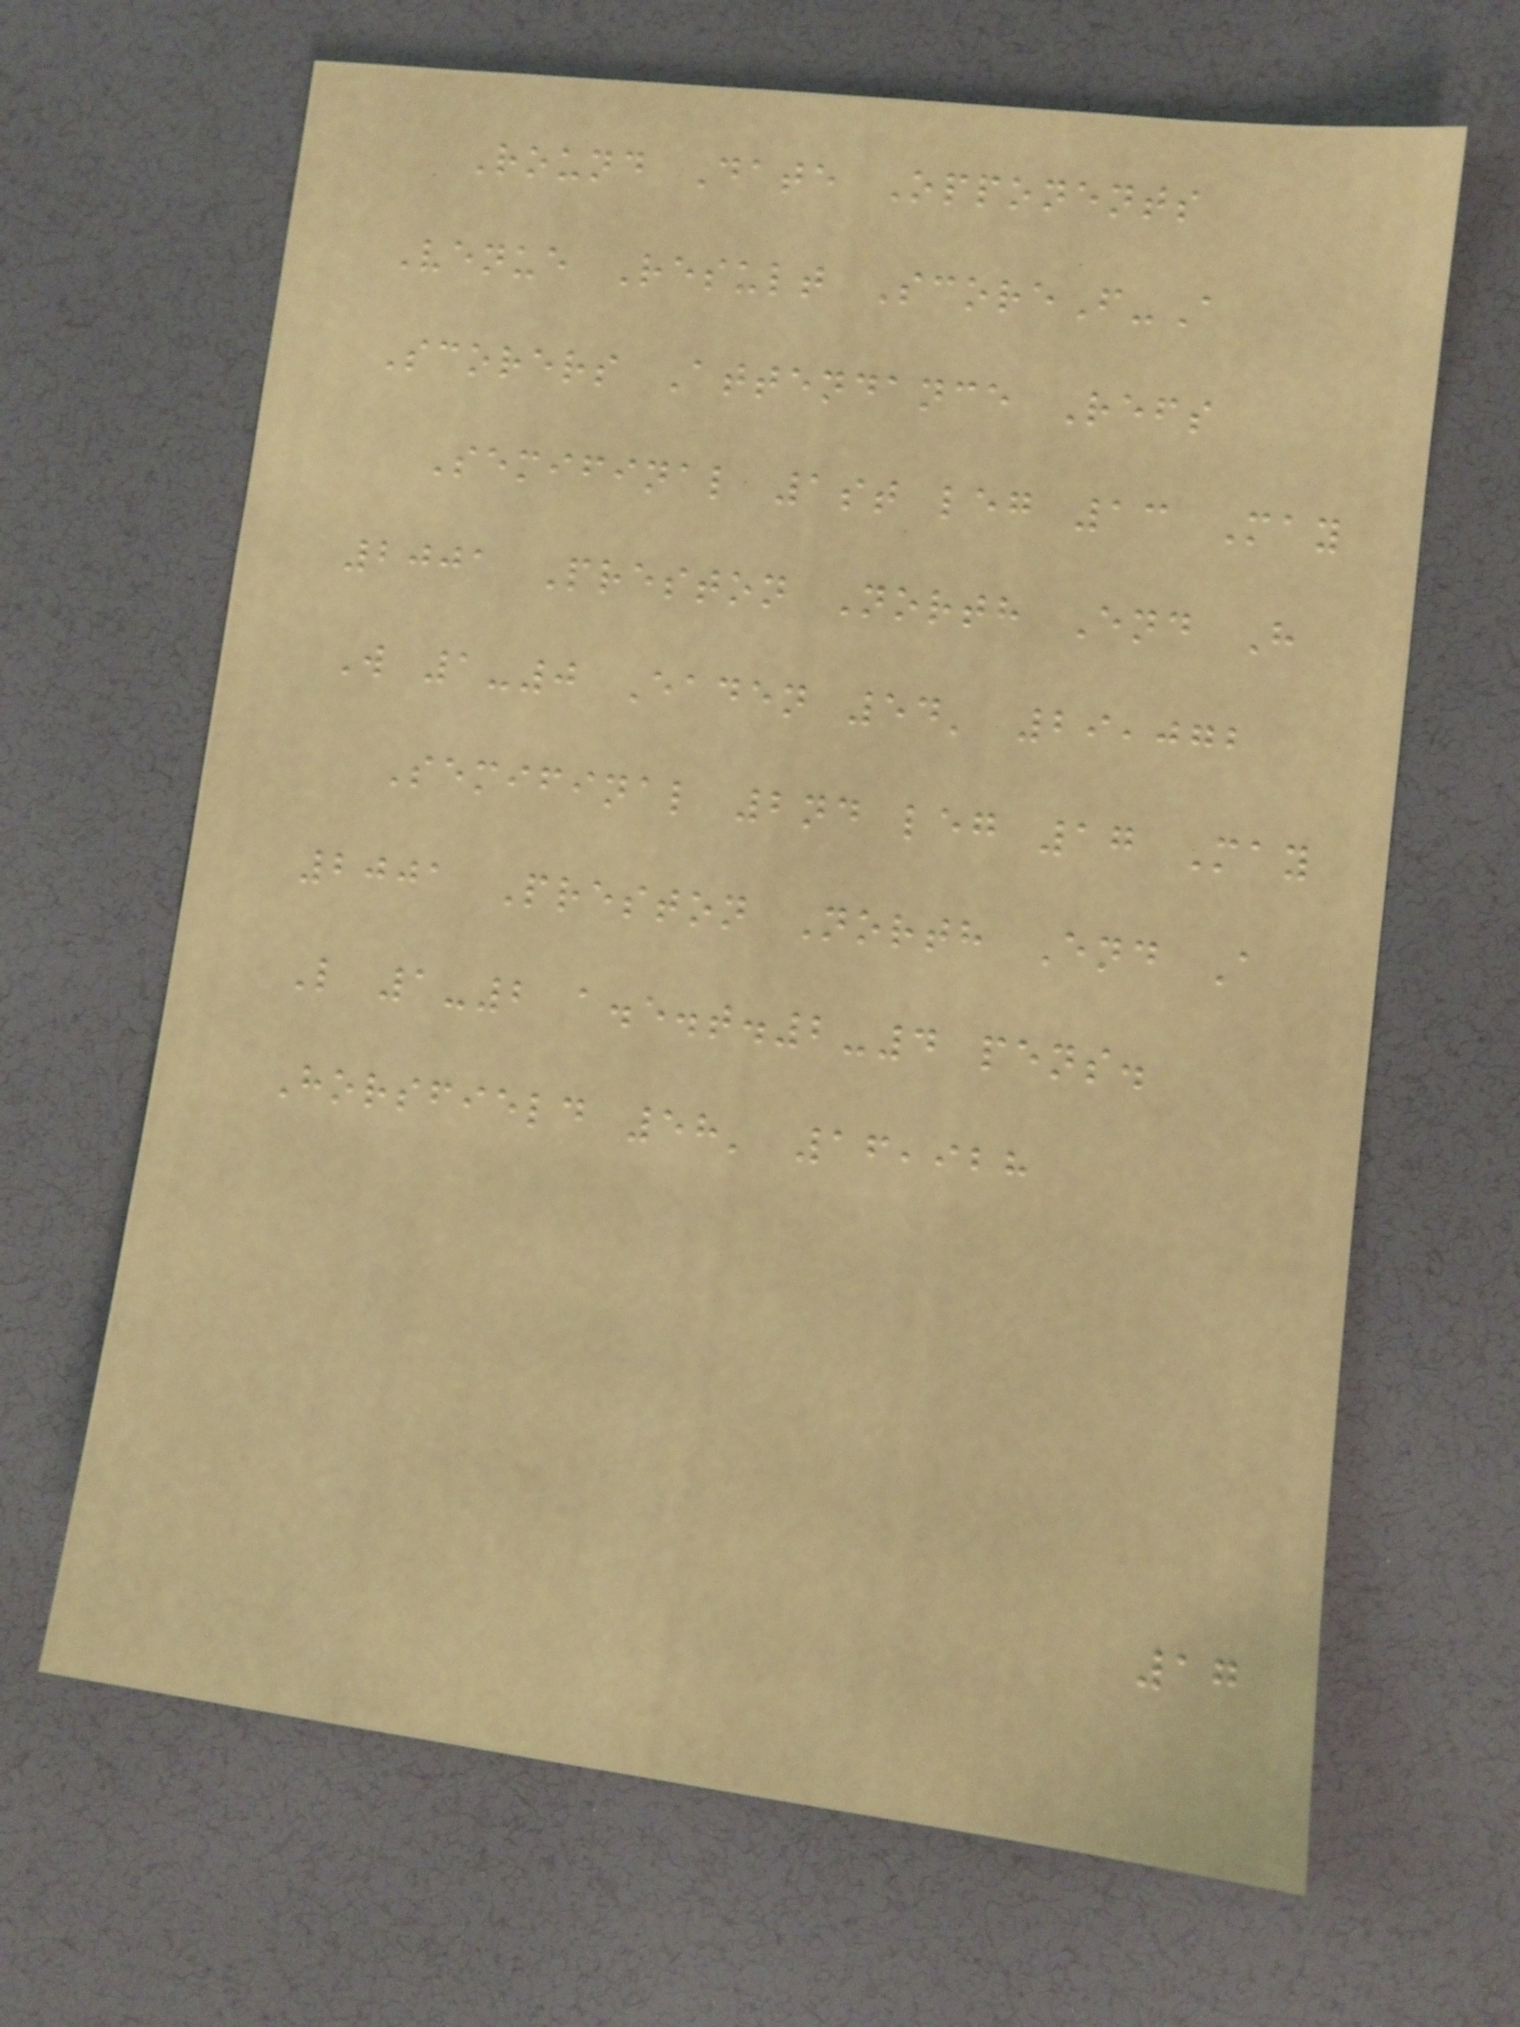Round Date Opponents
Venue Result ScoreF-A
Scorers Attendance Refs
Semifinal 1st leg 13 May
2001 Preston North End H
W 1-0 Eaden 54' 29,072
Semifinal 2nd leg 17 May
2001 Preston North End A
L 1-2 a.e.t.2-4 pens.
Horsfield 58' 16,928
17
